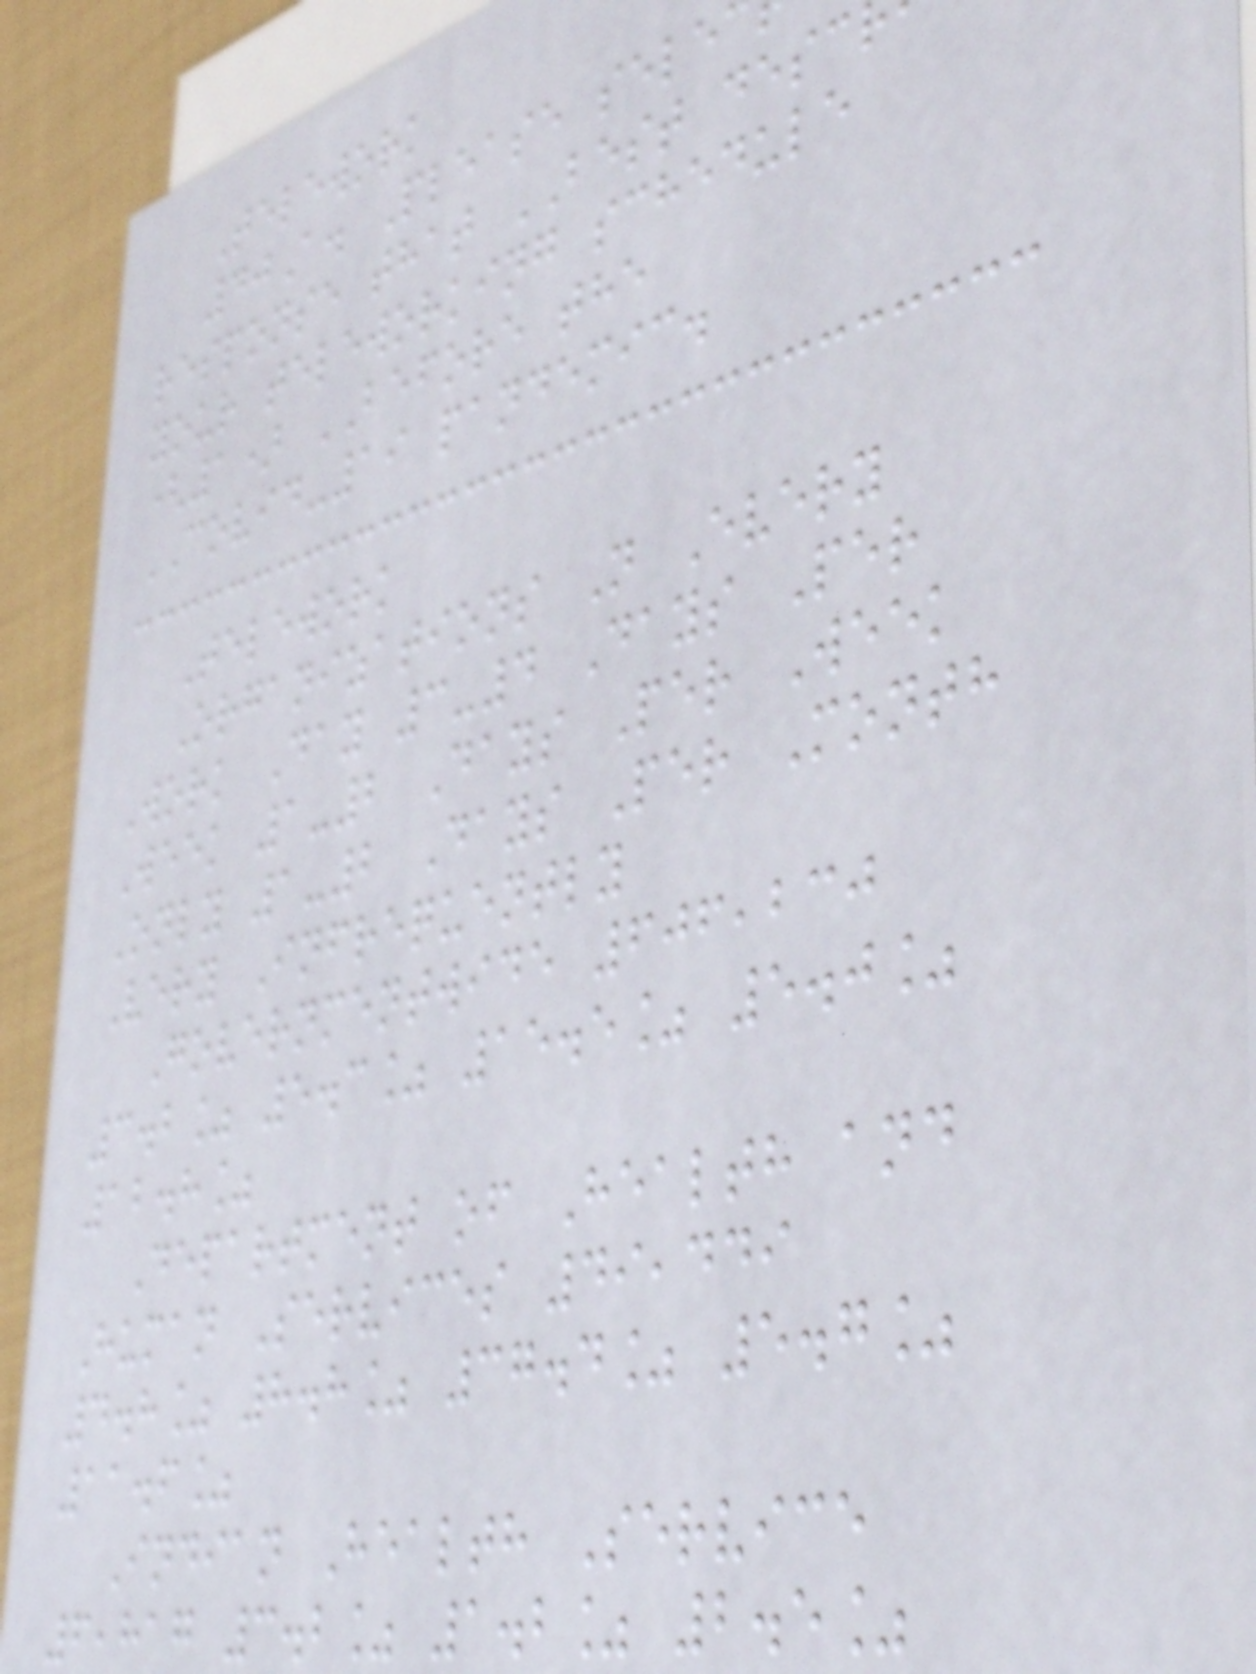Telework
40A. Please sele
response that BEST desc
your teleworking schedule
(1) BEFORE the
COVID-19 pandemic.
Telework
Organizations N Every
Work Day 3-4 Days Per
Week 1-2 Days Per Week
Only 1-2 Days Per Month
Very Infrequently
Governmentwide 606,230
3.2% 5.3% 15.5% 5.0%
12.8%
Department of Health and
Human Services 49,449
4.8% 8.8% 37.4% 5.7%
11.6%
Indian Health Service
6,817 3.2% 1.2% 2.5%
